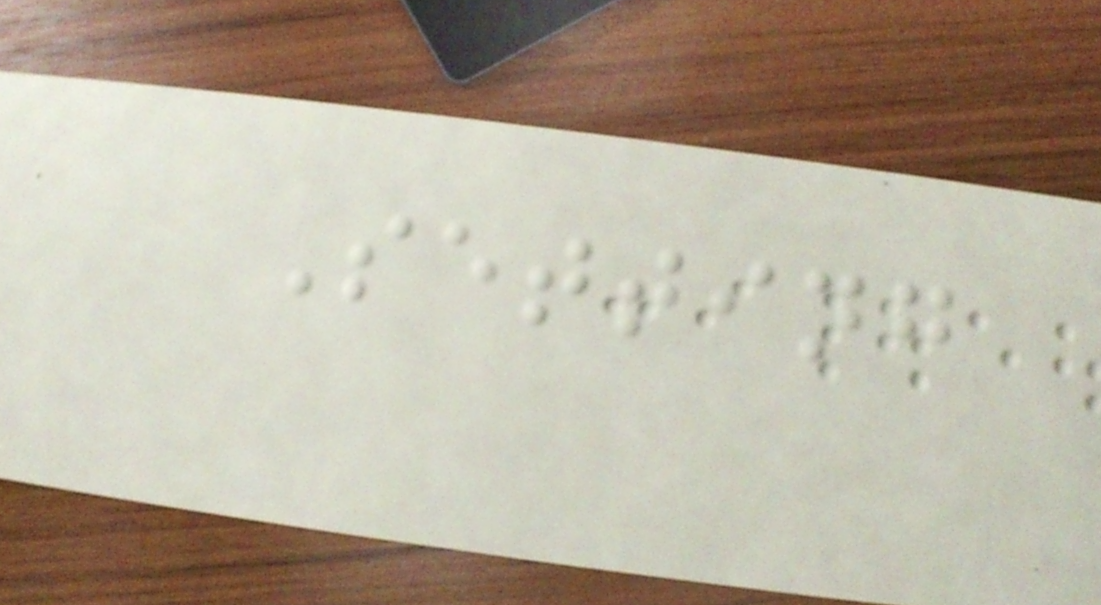Setting
